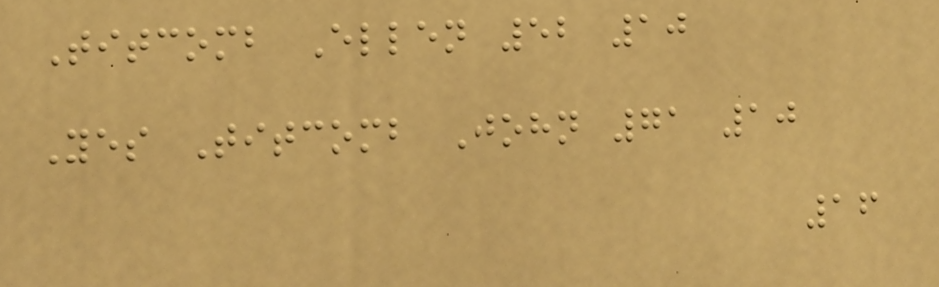Titcomb Ellen 52 10
Yes Titcomb John 71 10
16
